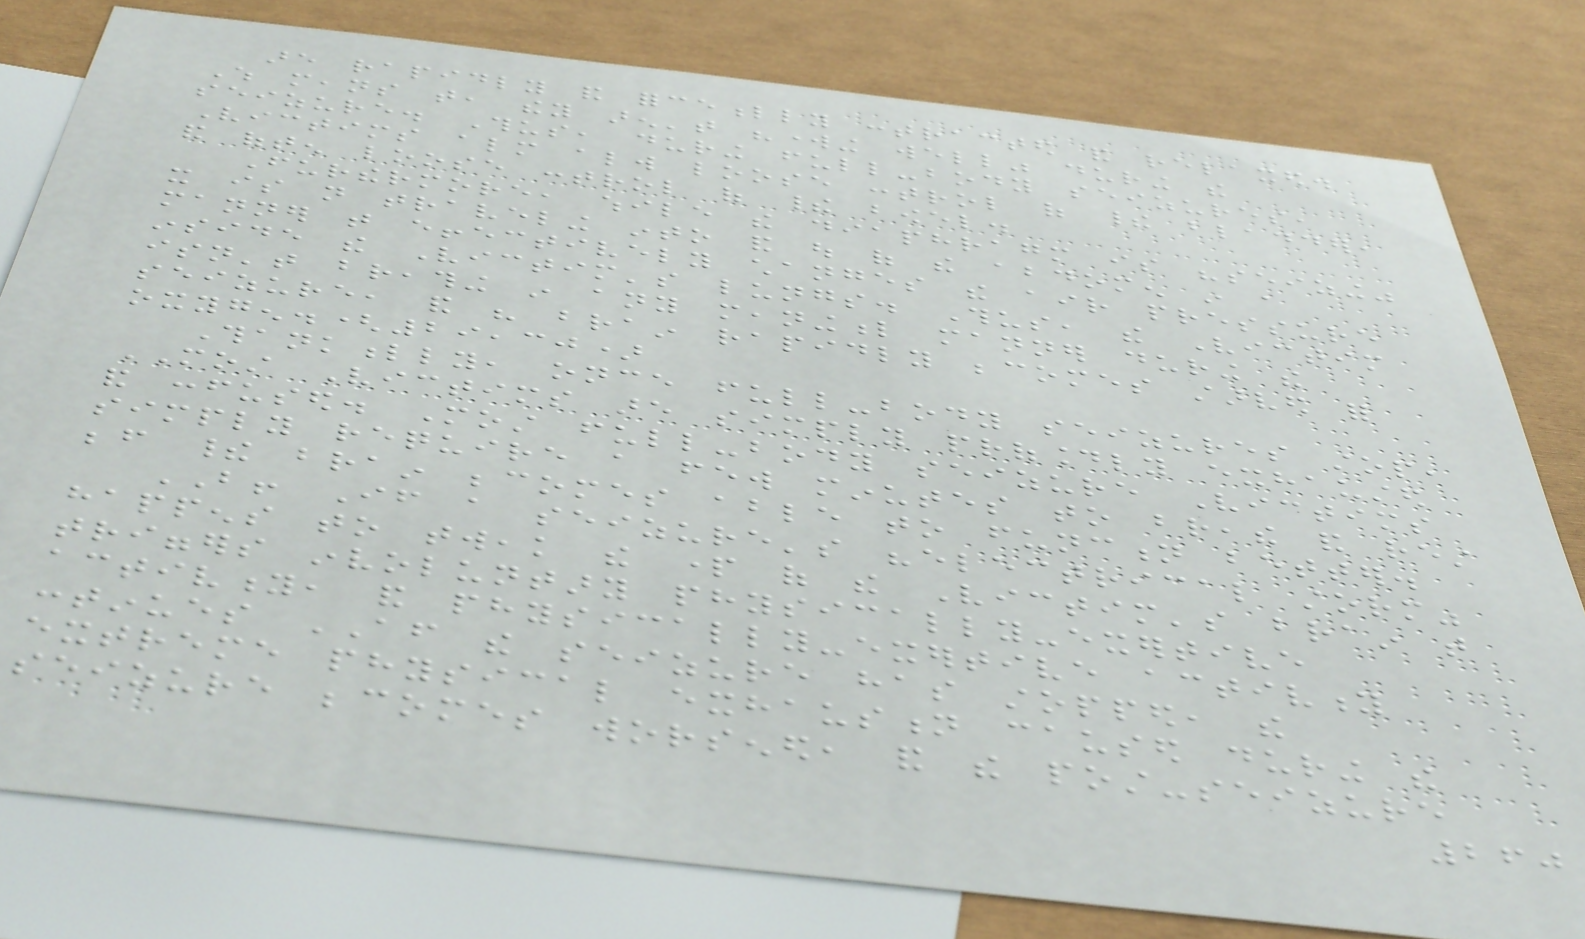are rapidly and forcefully contracted and relaxed.
Which means that, they aren't "working well" during the
seizure. Thus, during full-body seizures,
Victims almost always loose control of their bladder,
and often loose control of their bowel.
Furthermore, while the diaphragm is "seizing"
it is not traveling into and out of the abdomen in a
manner that effectively changes the air pressure
inside the Victim's lungs. Thus, the Victim
isn't breathing in any meaningful manner during the
seizure, and his brain rapidly becomes starved for
oxygen.(29,30)
Thankfully, once full-body seizures stop,
MOST Victims are simply profoundly exhausted
and confused. Most full-body seizure Victims
simply require a few minutes to breathe and rest
before their brain becomes able to function better.
BUT! If a seizure's "electrical storm"
happens to tweak the part of the Victim's brain that
triggers involuntary physically-exertive
activity, and physically-exertive activity
continues AFTER the seizure has stopped, the
extreme physical exhaustion caused during the
seizure becomes worsened, and the post-seizure
260
